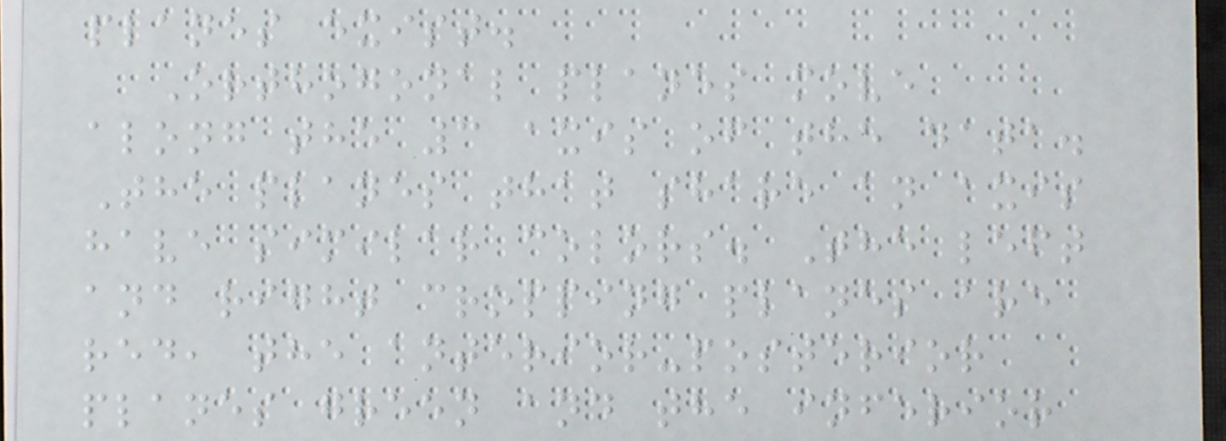planes exist.
Orthogonal planes move
along the 3 axis of the data.
The planes that share an axis
have similar colors. The left
and right cropping planes are
red, the anterior-posterior
planes green and the inferior
